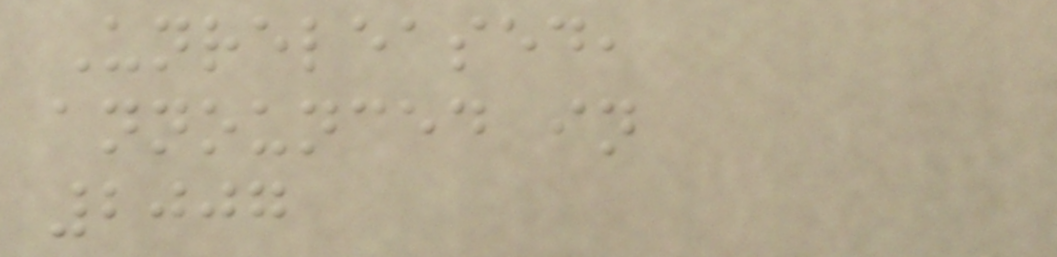Unreleased,
announced in
2007
